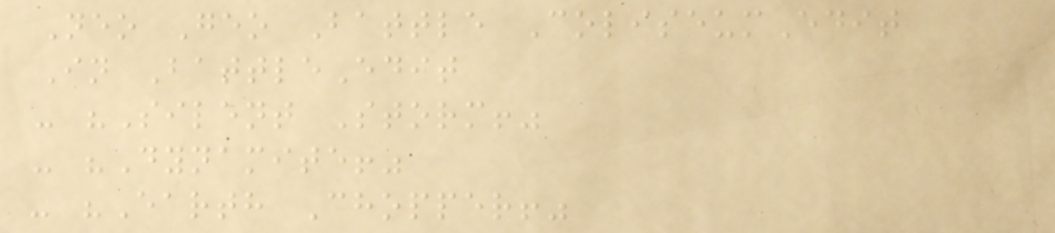Neo Geo Battle ColiseumEdit
In BattleEdit
- "Silent Storm!"
- "Dynamite!"
- "Earth Chopper!"
